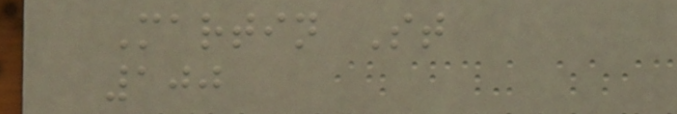Martin St
100
